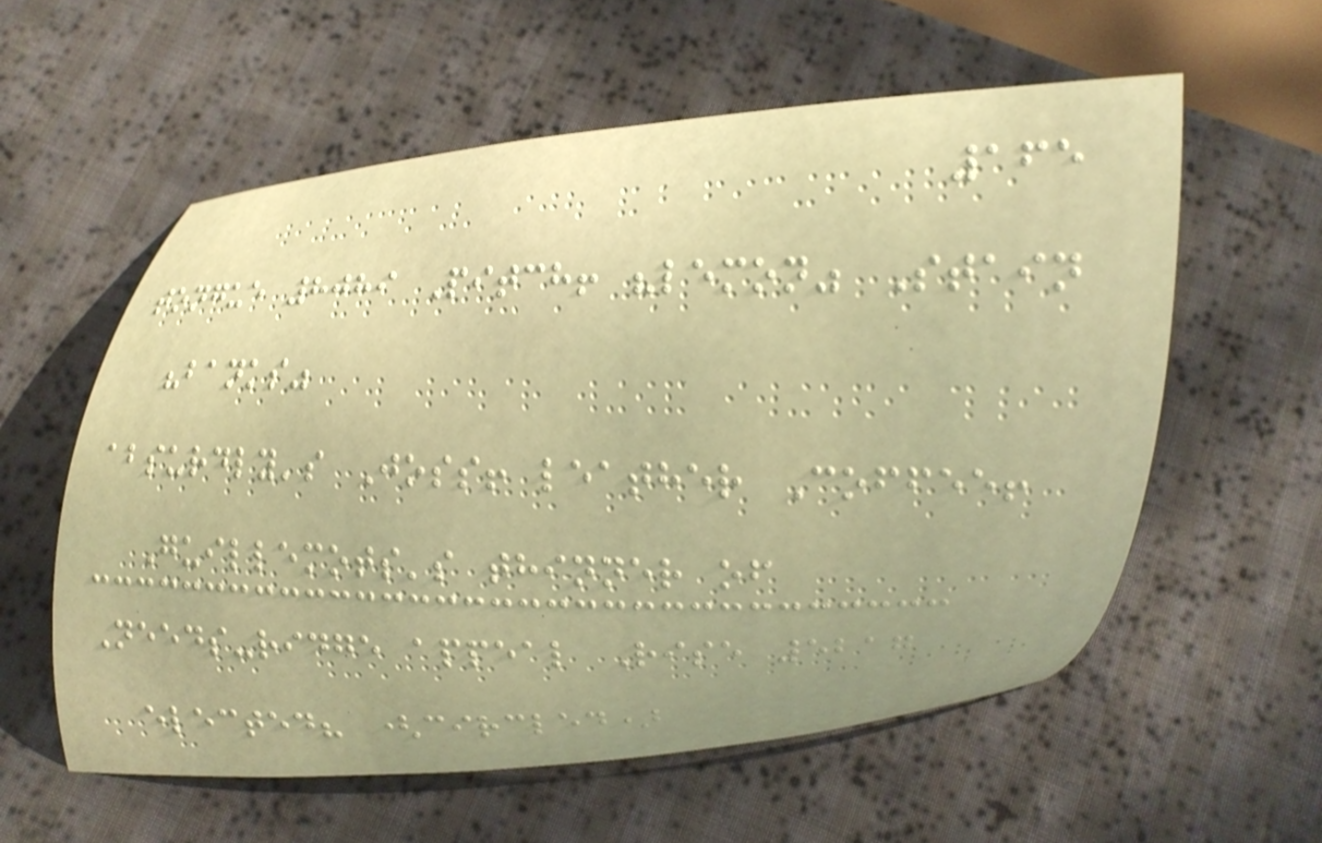165
tongue 8089 Pitch! "lemon" Stain
"banks"
absurdly's Joss! leather Coffee!
Guillemots's thinner of
Needs-ridge appeal Rise 5217
elected? (circled)
